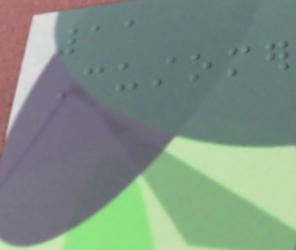11
Customer
